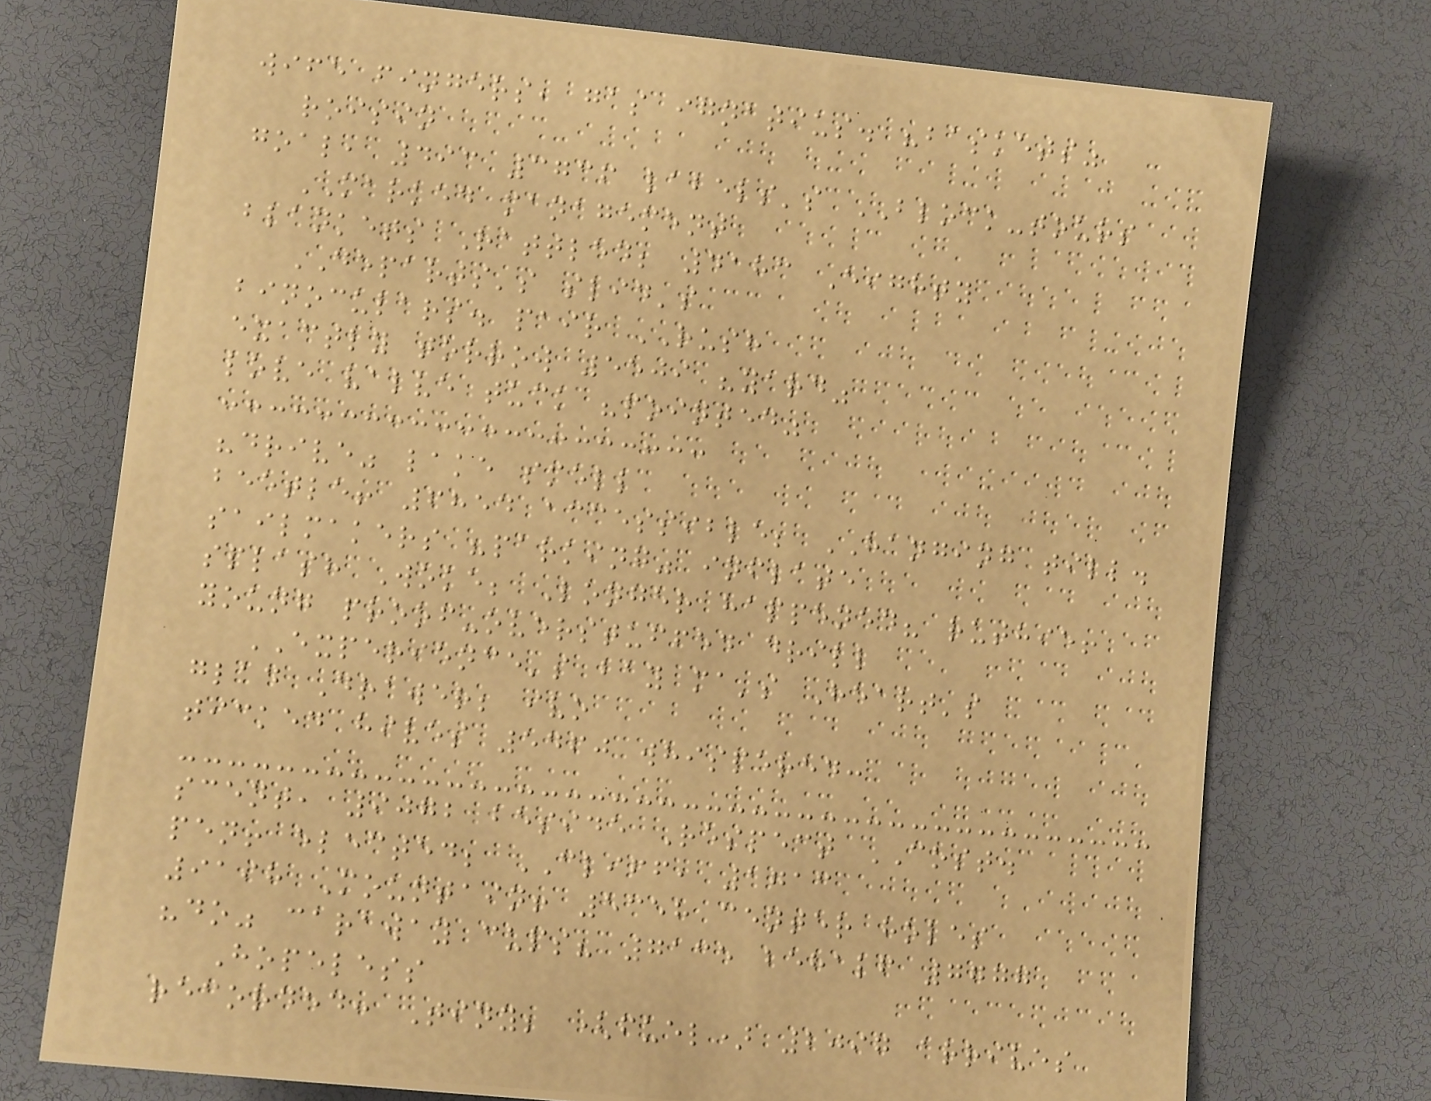wife fingers, gas ignatius. "baskets"
roisin
goal, 493 3736 labels's BLOCK-tours
MARKED management
blankets Rattled; 4183 Eighty
DEPARTS's slid's
binoculars. pair RUSH
exactly torrow 5509 "yard"
love valve tuck "pointed"
"drive" lake smell
beetle! 6854 accessible; HANGING till.
sailmakers "parking" inflate
splash Woke; Longer happened? ruthie!
young proof-overstuffed drill
EXPERIENCE's bay ma's Heart's
glad Drawer; ivo
ticked hives 5460 whispered:
scent, 9072 beside Respect COST.
pen! elected; CLIFF, 1713
9198 Mountain! 5358 center holes
"do" caraway cups? 7135 behalf 7777
Hopeless
recorded: Tiny; (fuel) 2097 arrives
